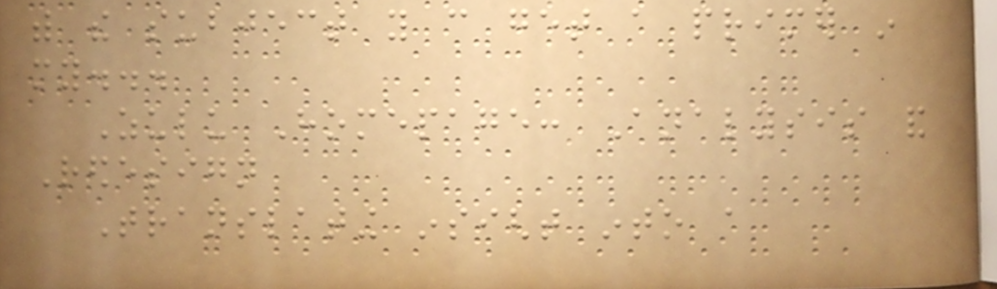with the subject you can get a primer in
my...
Zulu Homepage: Analysis and
Redesign
Translating insight into a
